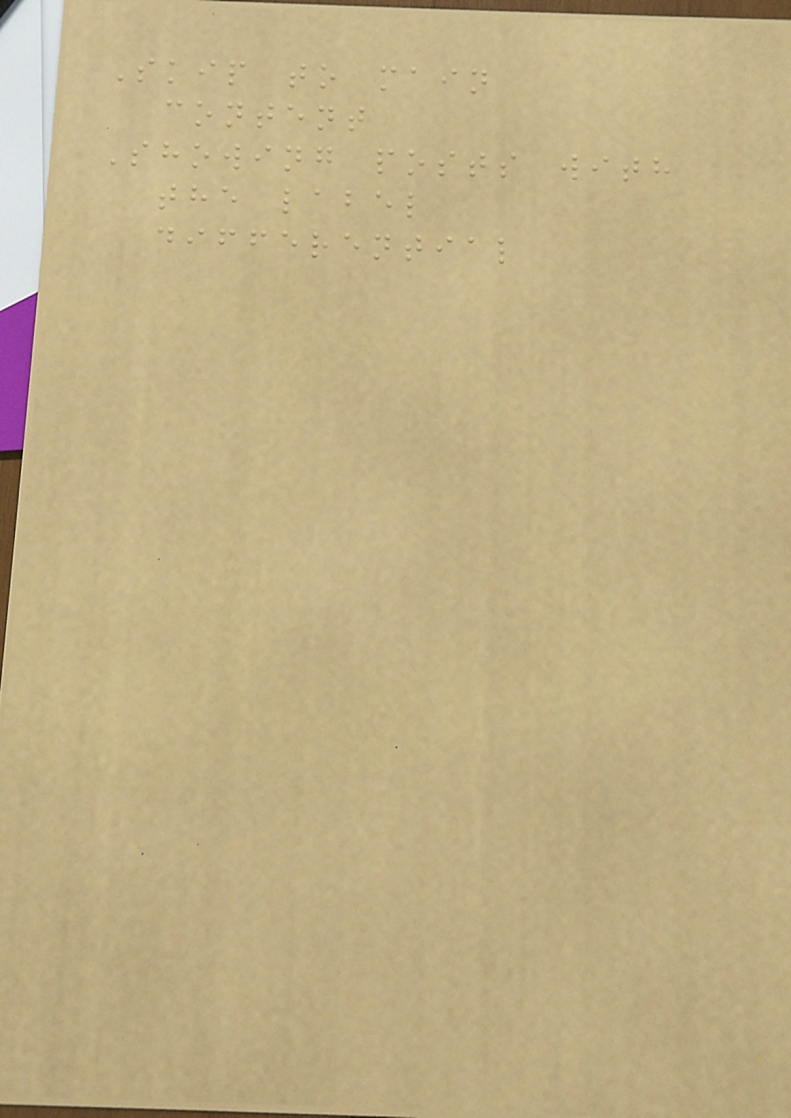Skip to main
content
Showing posts with
the label
differential
